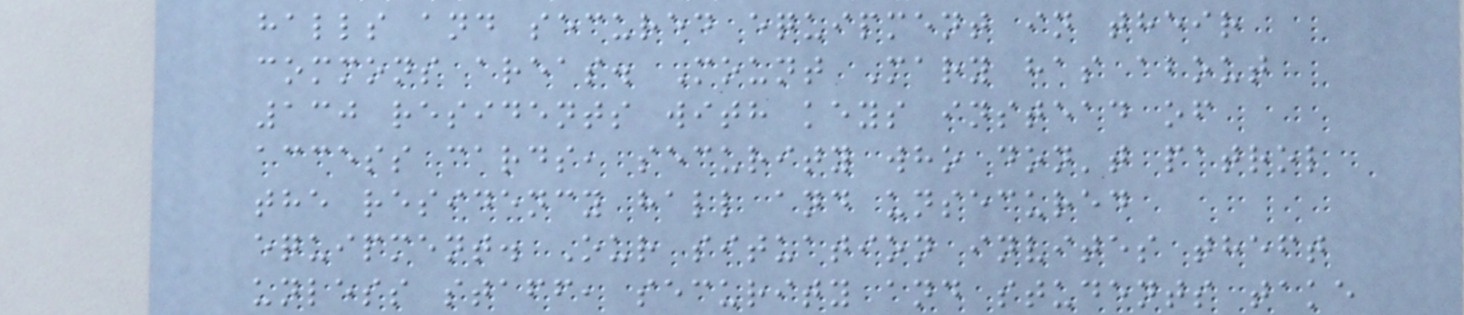halls and secured equipment in their
commons areas. Mount Mary has about
130 residents with keys instead of
access cards, security who don't patrol
the residency hall and unsecured
equipment. Our situation invites theft
unless staff, security and students take
